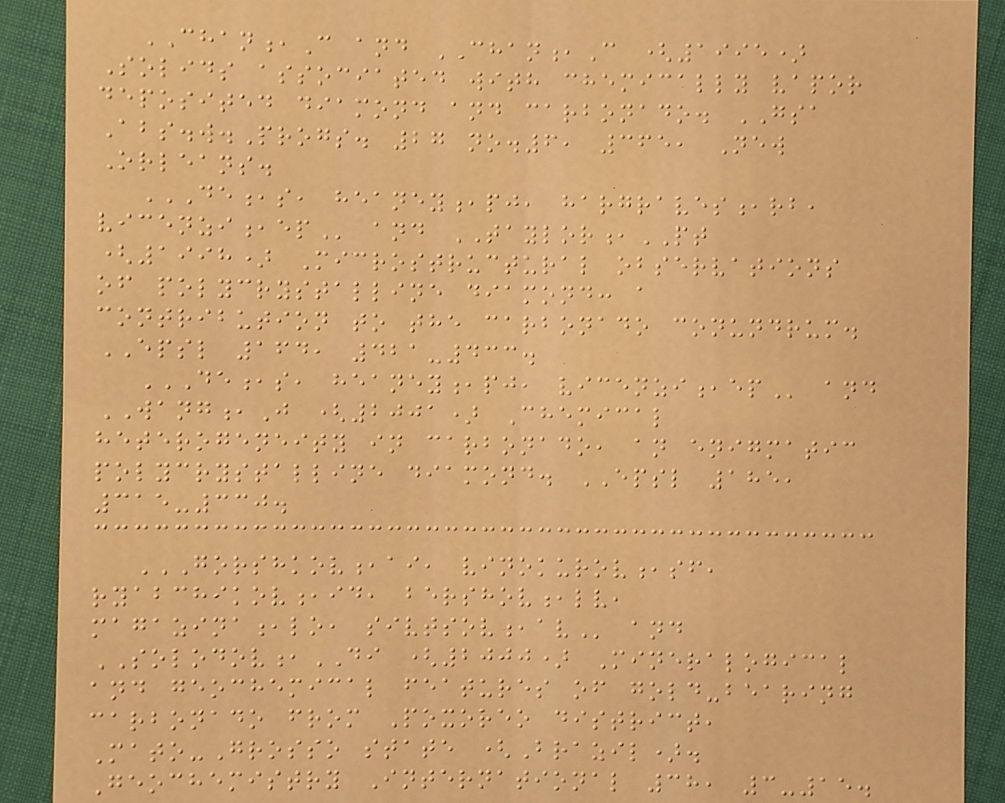CHAN,C and CHAN,C (1995)
Solids associated with chemically vapor
deposited diamond and carbonado. GSA
Abs.w.Progs. 27 no.6, 365, New
Orleans.
DE,S, HEANEY,PJ, HARGRAVES,RB,
VICENZI,EP and TAYLOR,PT
(1998) Microstructural observations
of polycrystalline diamond: a
contribution to the carbonado conundrum.
EPSL 164, 421-433.
DE,S, HEANEY,PJ, VICENZI,EP and
WANG,J (2001) Chemical
heterogeneity in carbonado, an enigmatic
polycrystalline diamond. EPSL 185,
315-330.
GORSHKOV,AI, VINOKUROV,SF,
RYABCHIKOV,ID, BERSHOV,LV,
MAGAZINA,LO, SIVTSOV,AV and
SOLODOV,DI (2000) Mineralogical
and geochemical features of gold-bearing
carbonado from Poxoreo district,
Mato-Grosso state (Brazil).
Geochemistry International 38, 3-15.
